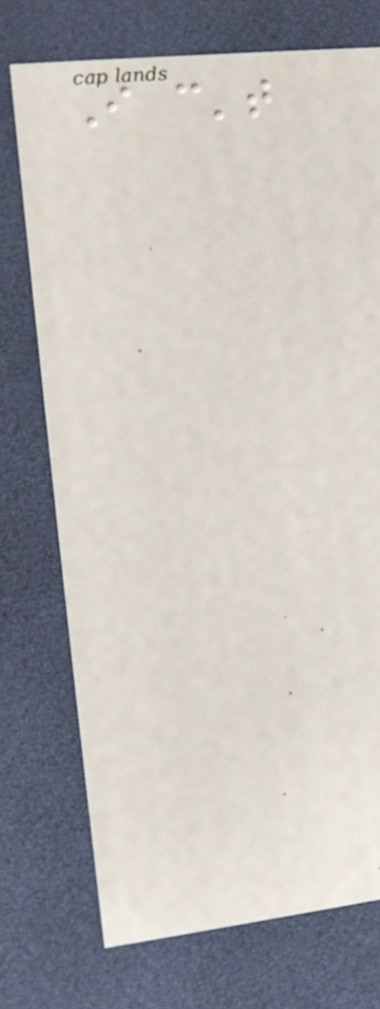I can't
